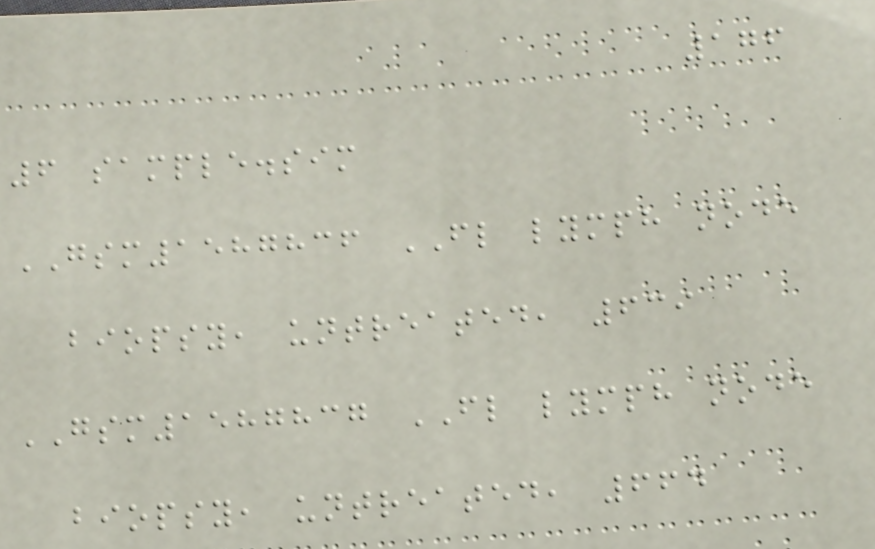176
6 sample.sim
GSM1587836 FL lymph node
biopsy, untreated, 639
GSM1587837 FL lymph node
biopsy, untreated, 664
